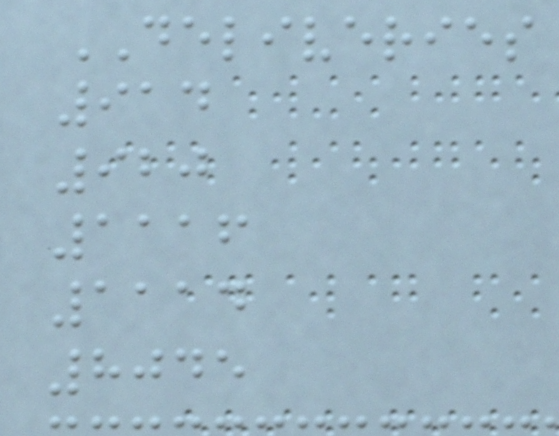DELIVERIES
914
920
1116
1114
8045
